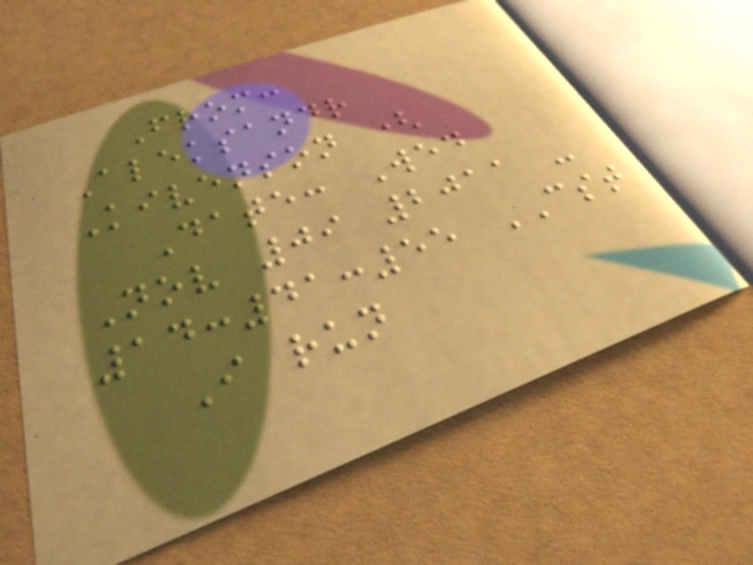From:
Aleksandr
Kivenson (
Date: Wed
Nov 09 2011 -
14:41:55 CST
I run
